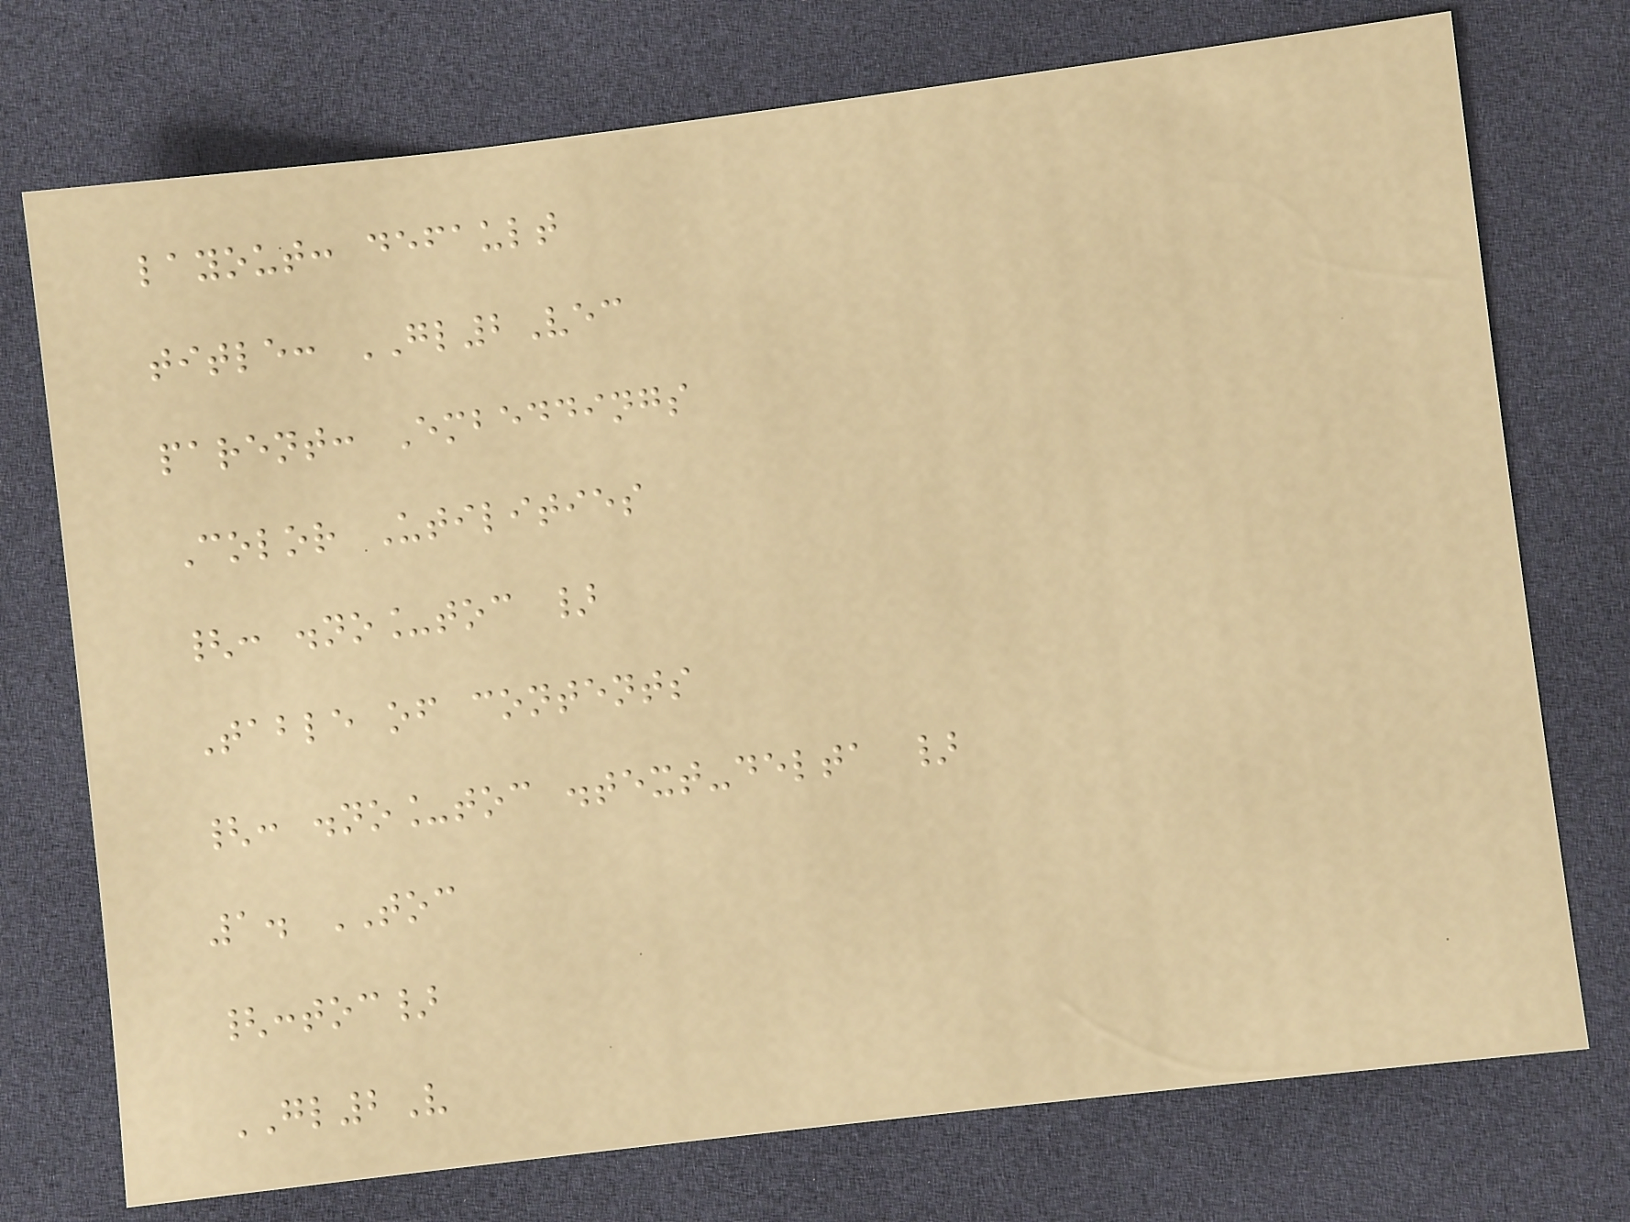layout: default
title: GL2Vec
parent: Embeddings
Color Utilities
{: .no_toc }
Table of contents
{: .no_toc .text-delta }
1. TOC
{:toc}
GL2V
